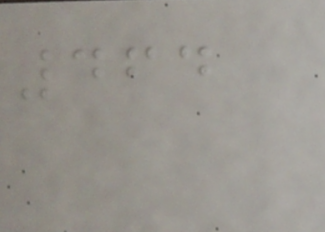464
